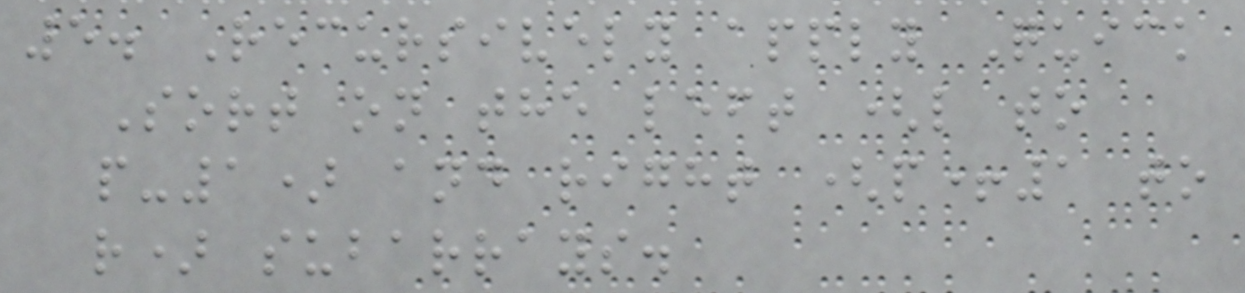5. Recursively apply Quick
Sort on the left (l to
p-1) and right (p+1 to
r) subarrays.
